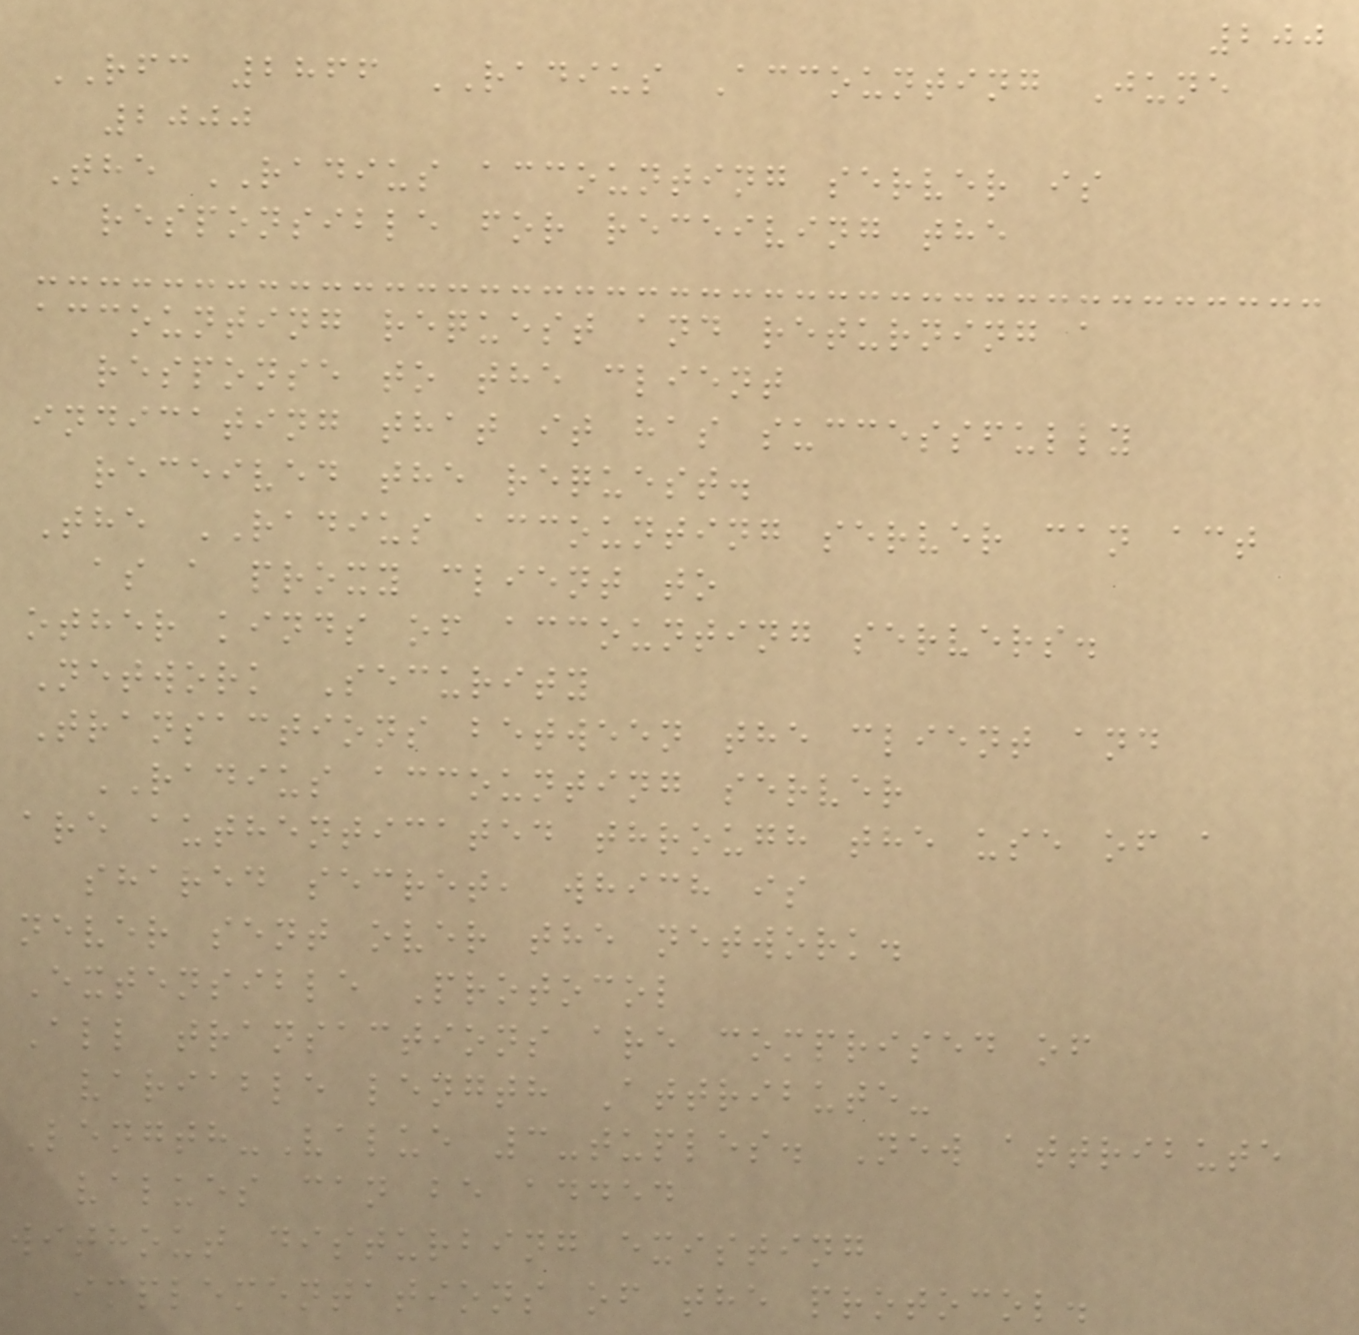200
RFC 2866 RADIUS Accounting June
2000
The RADIUS accounting server is
responsible for receiving the
accounting request and returning a
response to the client
indicating that it has successfully
received the request.
The RADIUS accounting server can act
as a proxy client to
other kinds of accounting servers.
Network Security
Transactions between the client and
RADIUS accounting server
are authenticated through the use of a
shared secret, which is
never sent over the network.
Extensible Protocol
All transactions are comprised of
variable length Attribute-
Length-Value 3-tuples. New attribute
values can be added
without disturbing existing
implementations of the protocol.
